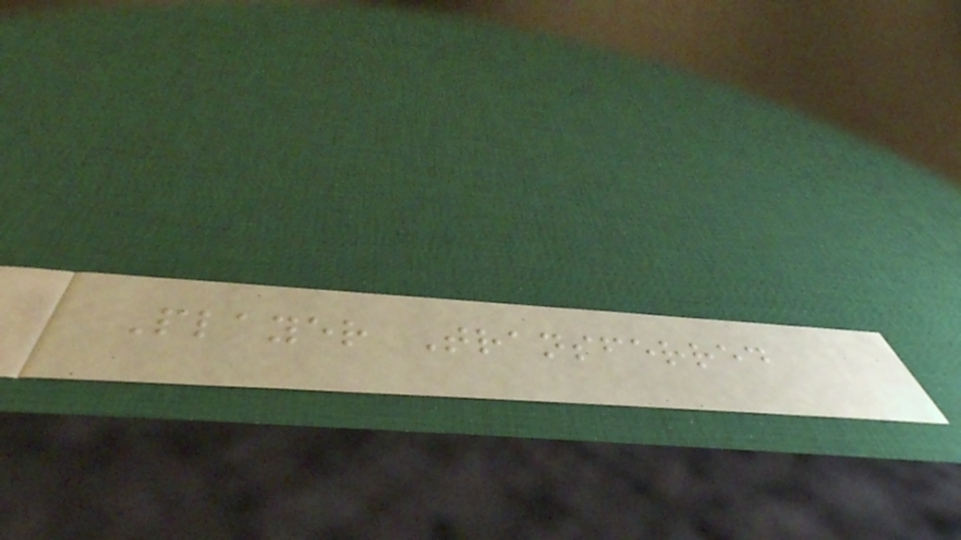Player Transferred
